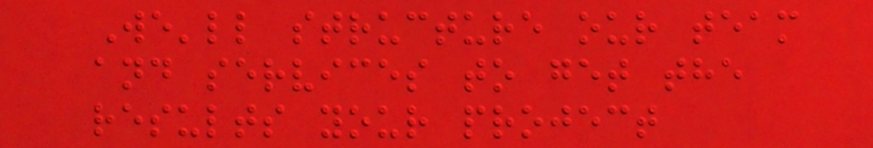We'll structure our team
and services to get the
results your project
